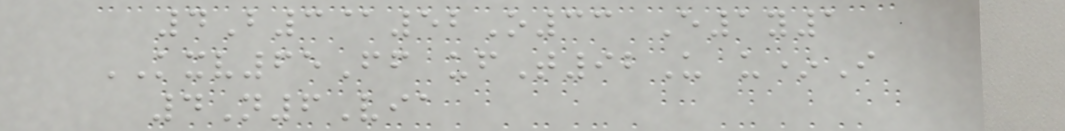4B3@52O33 E1y1
KXV65Ff ufT92U u*I
4N6Via
